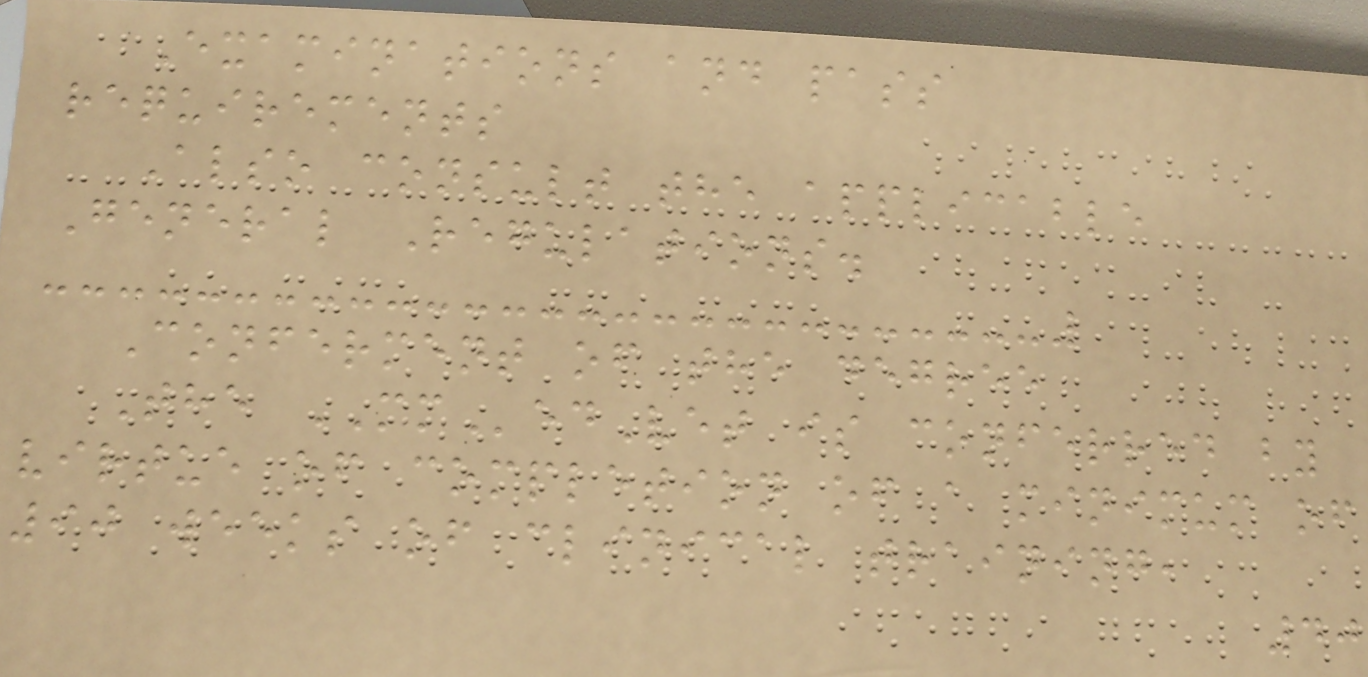Examinations and pass
requirements
Also consult the applicable
General Regulations.
Conferment of the degree
The MMedVet is conferred by
virtue of completion of a minimum of
90 weeks of clinical training,
40
